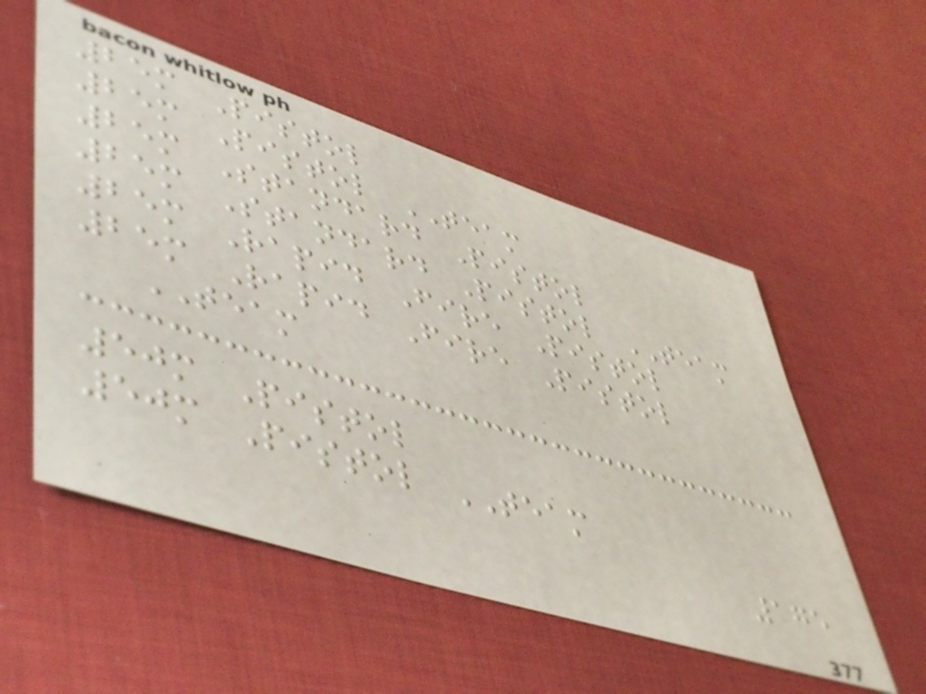25m Pistol
25m Pistol TEAM
25m Standard Pistol
25m Standard Pistol TEAM
25m Rapid Fire Pistol
25m Rapid Fire Pistol
TEAM
50m Pistol
50m Pistol TEAM
175
